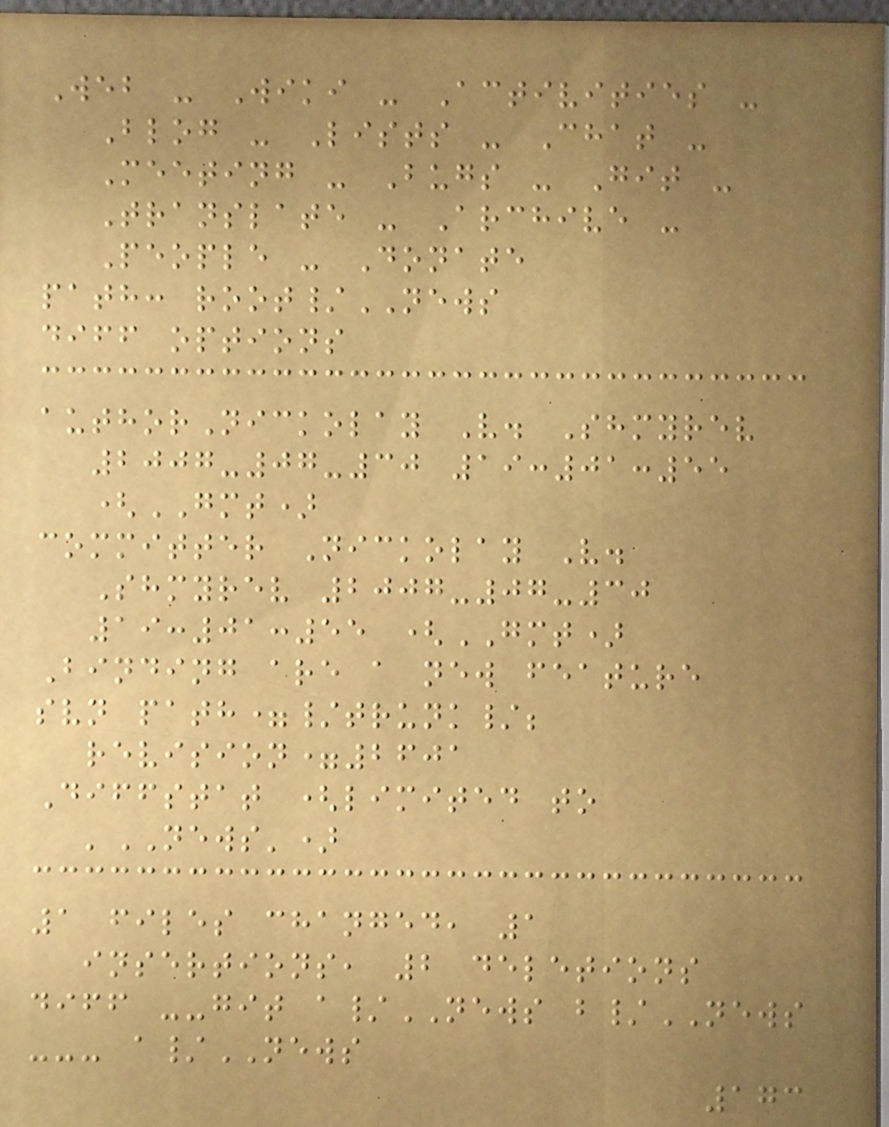Web - Wiki - Activities -
Blog - Lists - Chat -
Meeting - Bugs - Git -
Translate - Archive -
People - Donate
path: root/NEWS
diff options
authorNickolay V. Shmyrev
2007-07-30 19:01:55
(GMT)
committer Nickolay V.
Shmyrev 2007-07-30
19:01:55 (GMT)
Binding are a new feature
svn path=/trunk/;
revision=2601
Diffstat (limited to
'NEWS')
1 files changed, 1
insertions, 2 deletions
diff --git a/NEWS b/NEWS
--- a/NEWS
173
